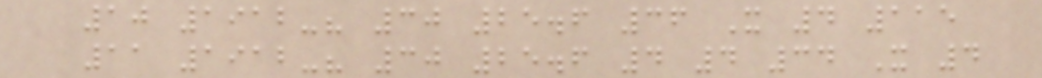10 1912-? 30 25.6 36 X 4 115
11 1912-? 30 25.6 4 4 34 X 4
